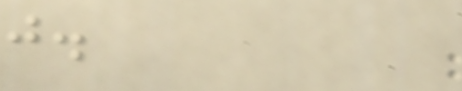j.
